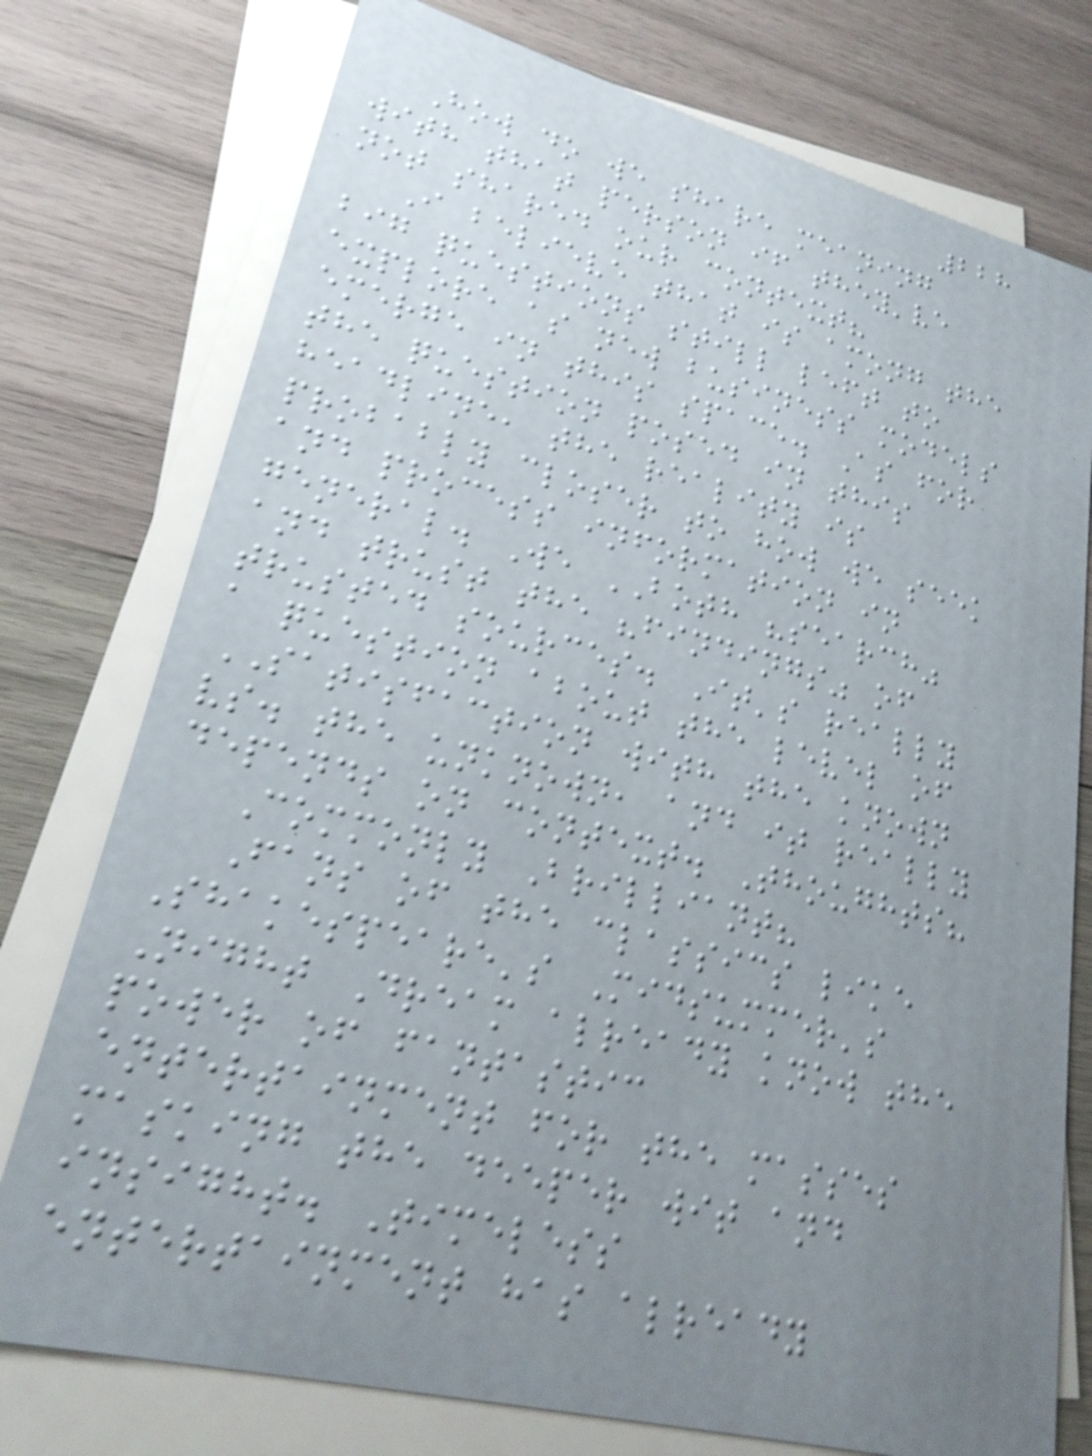228
How do we share meaning
with that person if they've
not shared our context?
I believe that is among the
big questions still left to
explore as new business models
emerge in this space. As for
the question posed in this
headline, the reality is
probably closer to how we seek
and process information in
general. We BOTH "search"
and trust the "findings" of
trusted sources. It's really
a question about the level of
SATISFACTION with the known
vs. the unknown, and it really
depends on context. Thoughts?
Commonly Brilliant?
Fans of the classics like
Shakespeare's Midsummer's
Night Dream already know the
power of fantastic
entertainment for the masses
masking the deeper wit and
insight. Timeless
entertainment has already
